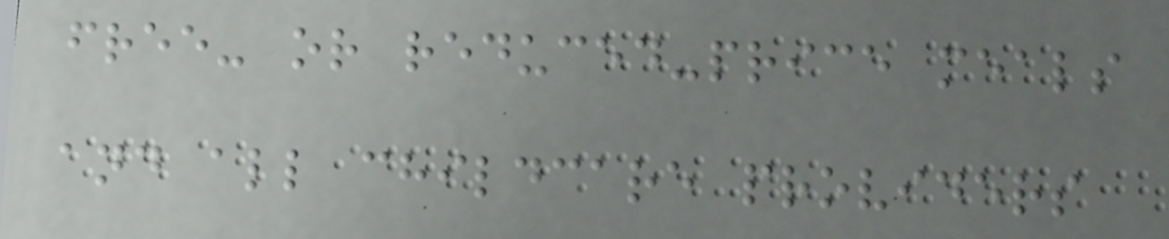free- or reduced-price meals
and all childcare providers
